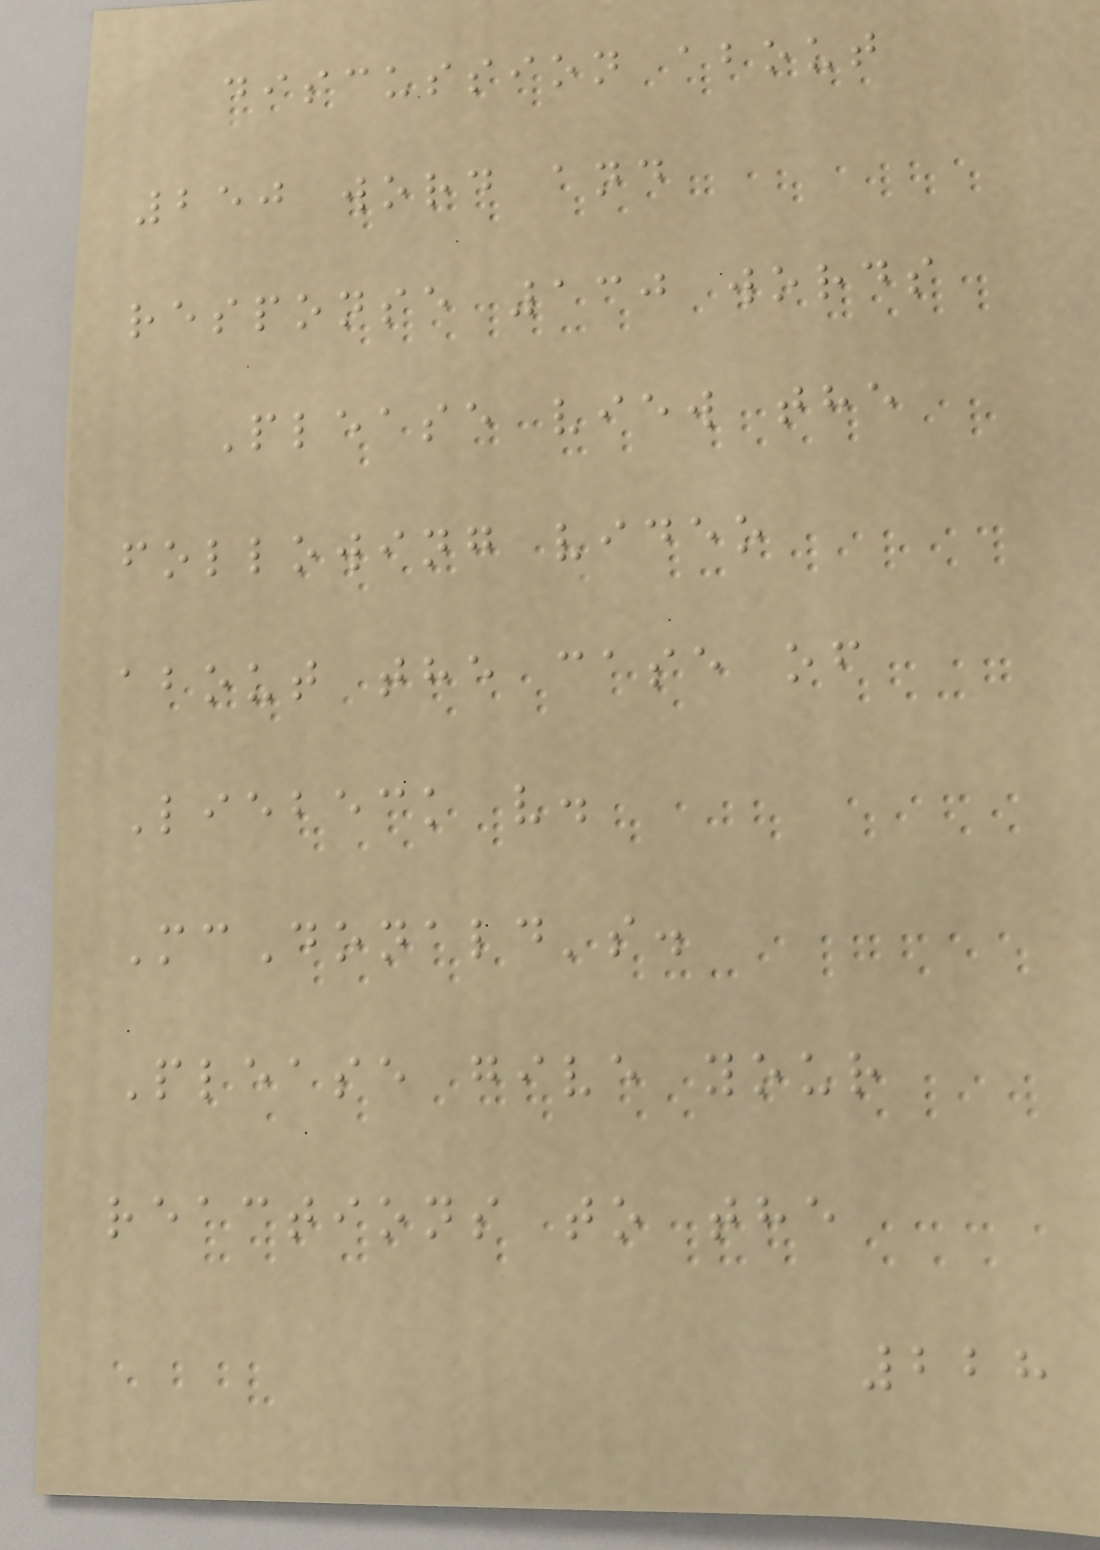discussion about
250 word and
response 130 words
Please view the
following video
about the case of
Liebeck v.
McDonald's.
Please give your
reactions to the
228
